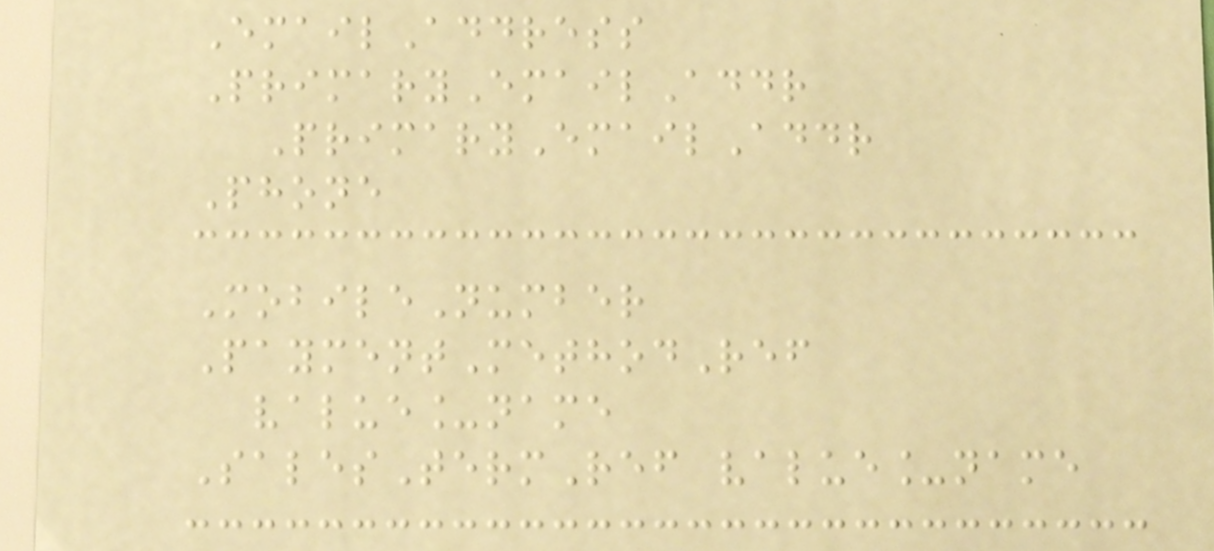EmailAddress
PrimaryEmailAddr
PrimaryEmailAddr
Phone
MobileNumber
PaymentMethodRef
value_name
SalesTermRef value_name
